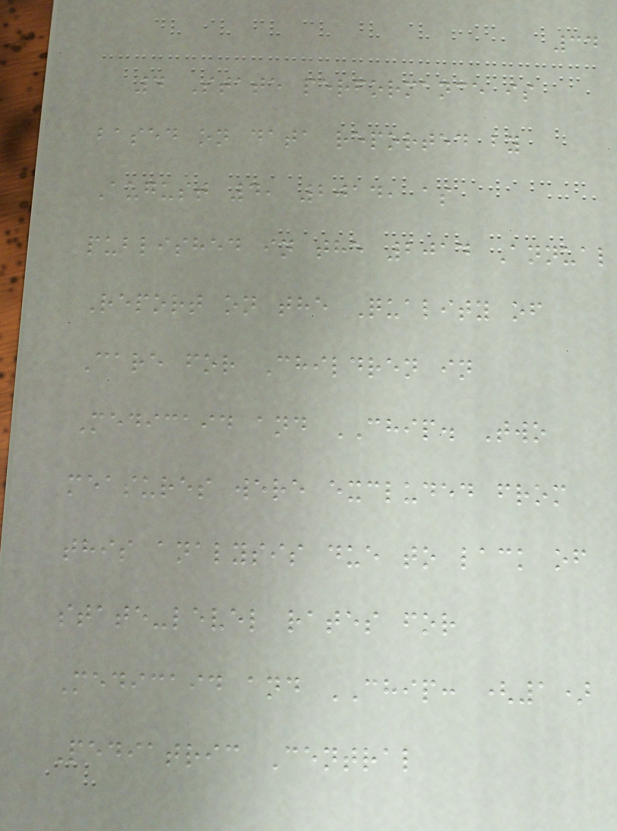34
4 State performance is
based on data reported by
August 4, 2014, as
published in the 2014 Annual
Report on the Quality of
Care for Children in
Medicaid and CHIP. Two
measures were excluded from
this analysis due to lack of
state-level rates for
Medicaid and CHIP: (1)
Pediatric Central
